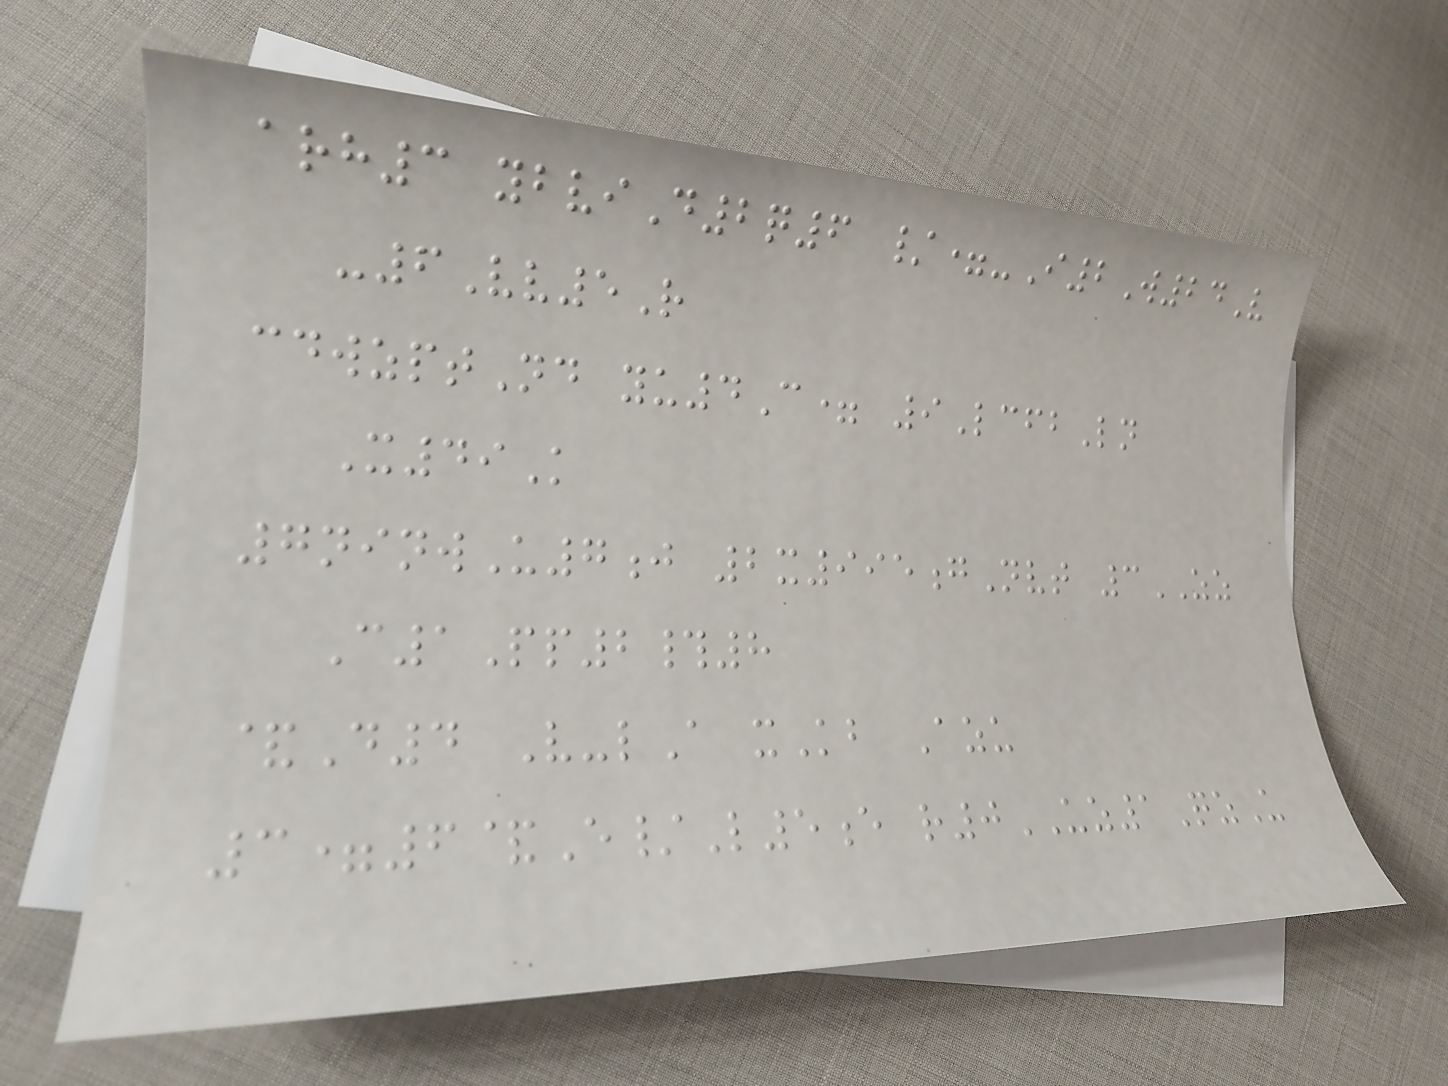arh3 ybviD2q6 /=-I2W24V
-6Vv5R
cdwzptNd yu4C= 9LcfbLn
X49K
7ninwU7j 2x995gNvt 3ZZ
C1Pp2#8
&D4 V-lA xKb Azu
3=6&E/L5e r0UZ1QzU
